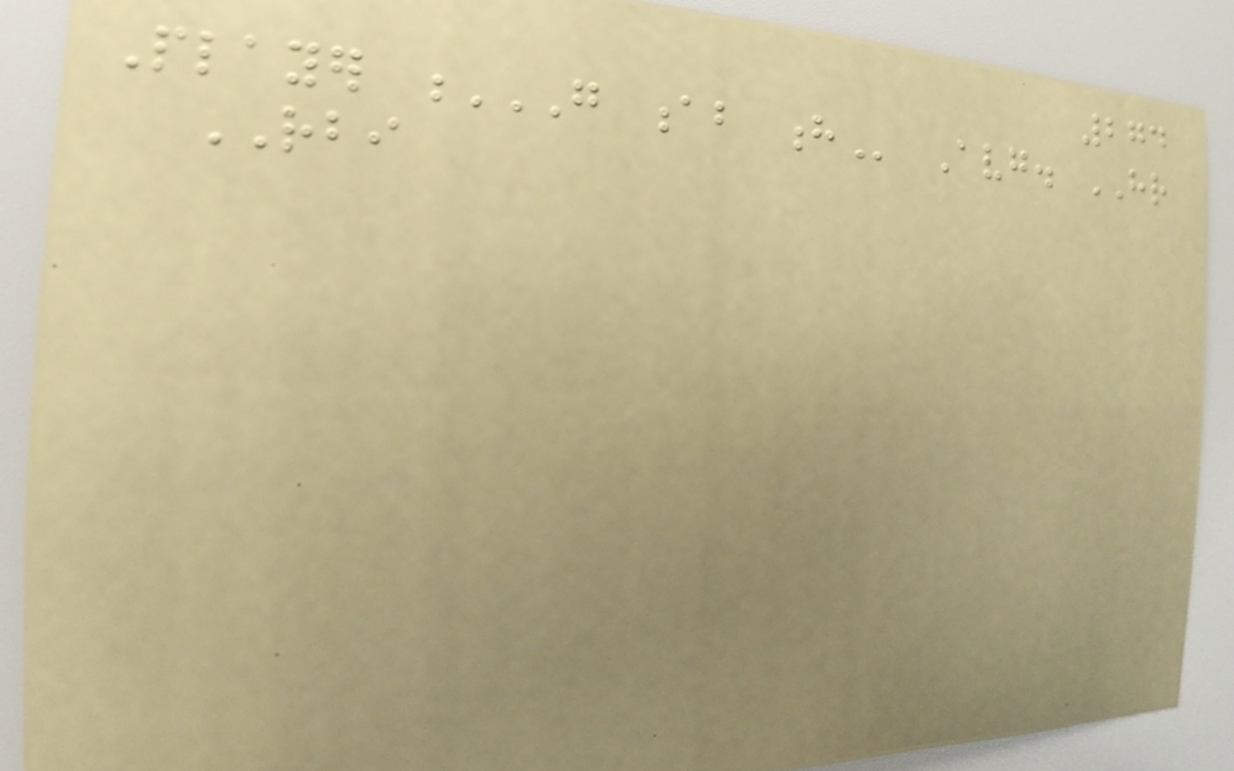274
Player G AB H Avg. HR
RBI
